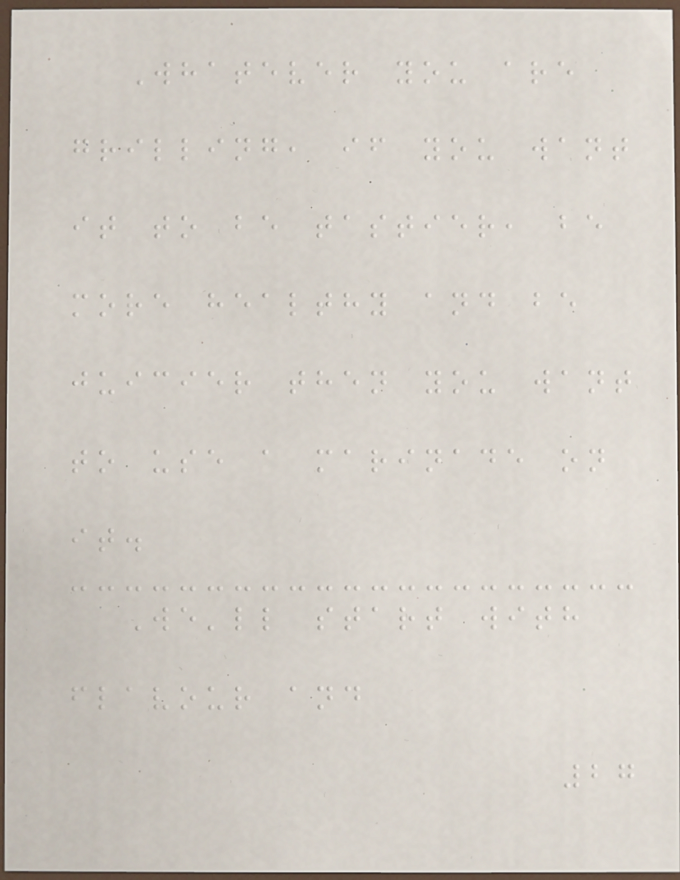Whatever you are
grilling, if you want
it to be tastier, be
more healthy and be
juicier then you want
to use a marinade on
it.
We'll start with
flavour and
27
